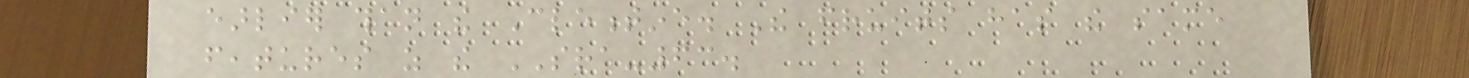earlier than the Clementine. The fruits has the same
features as the SRA-63.
